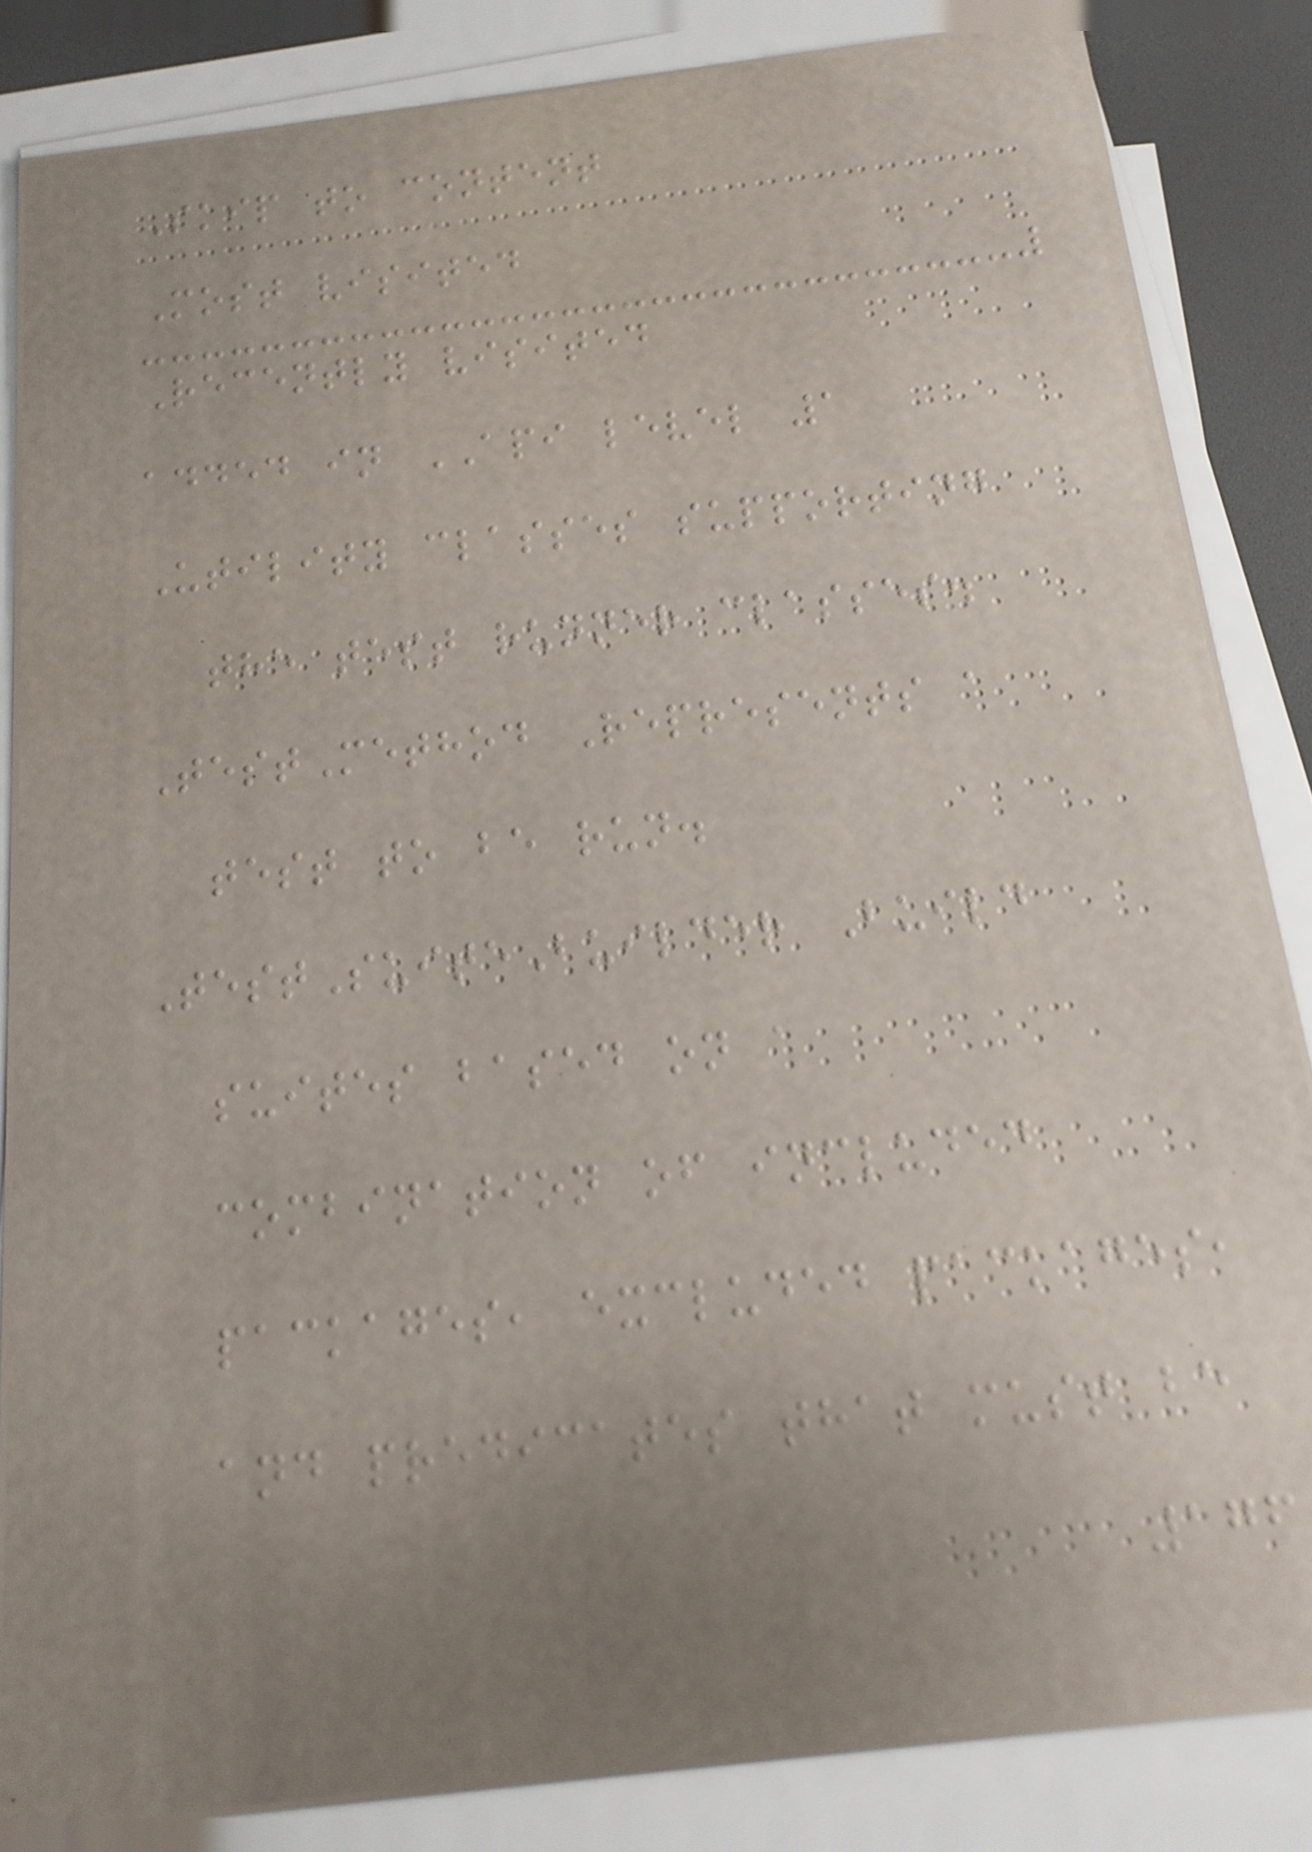Skip to content
Most visited
Recently visited
added in API level 1
Utility classes supporting
the test runner classes.
TestMethod Represents a
test to be run.
TestSuiteBuilder Build
suites based on a
combination of included
packages, excluded packages,
and predicates that must be
176
